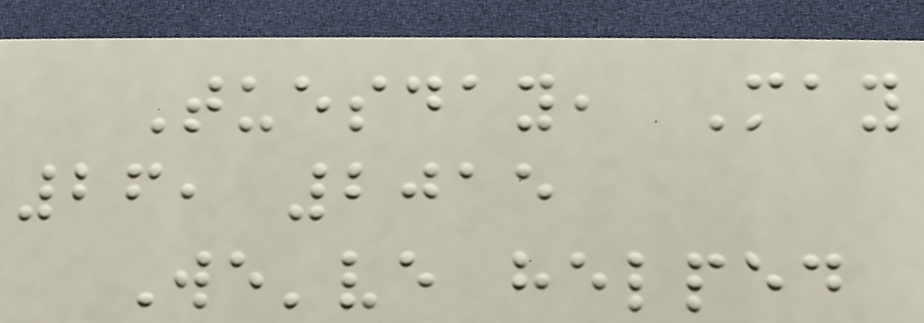Tuesday, May
26, 2015
We've helped
